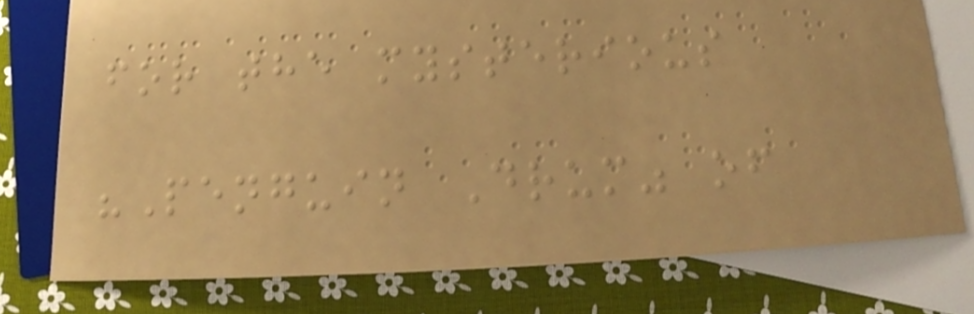for the mysterious
"Penguin Drum" of
